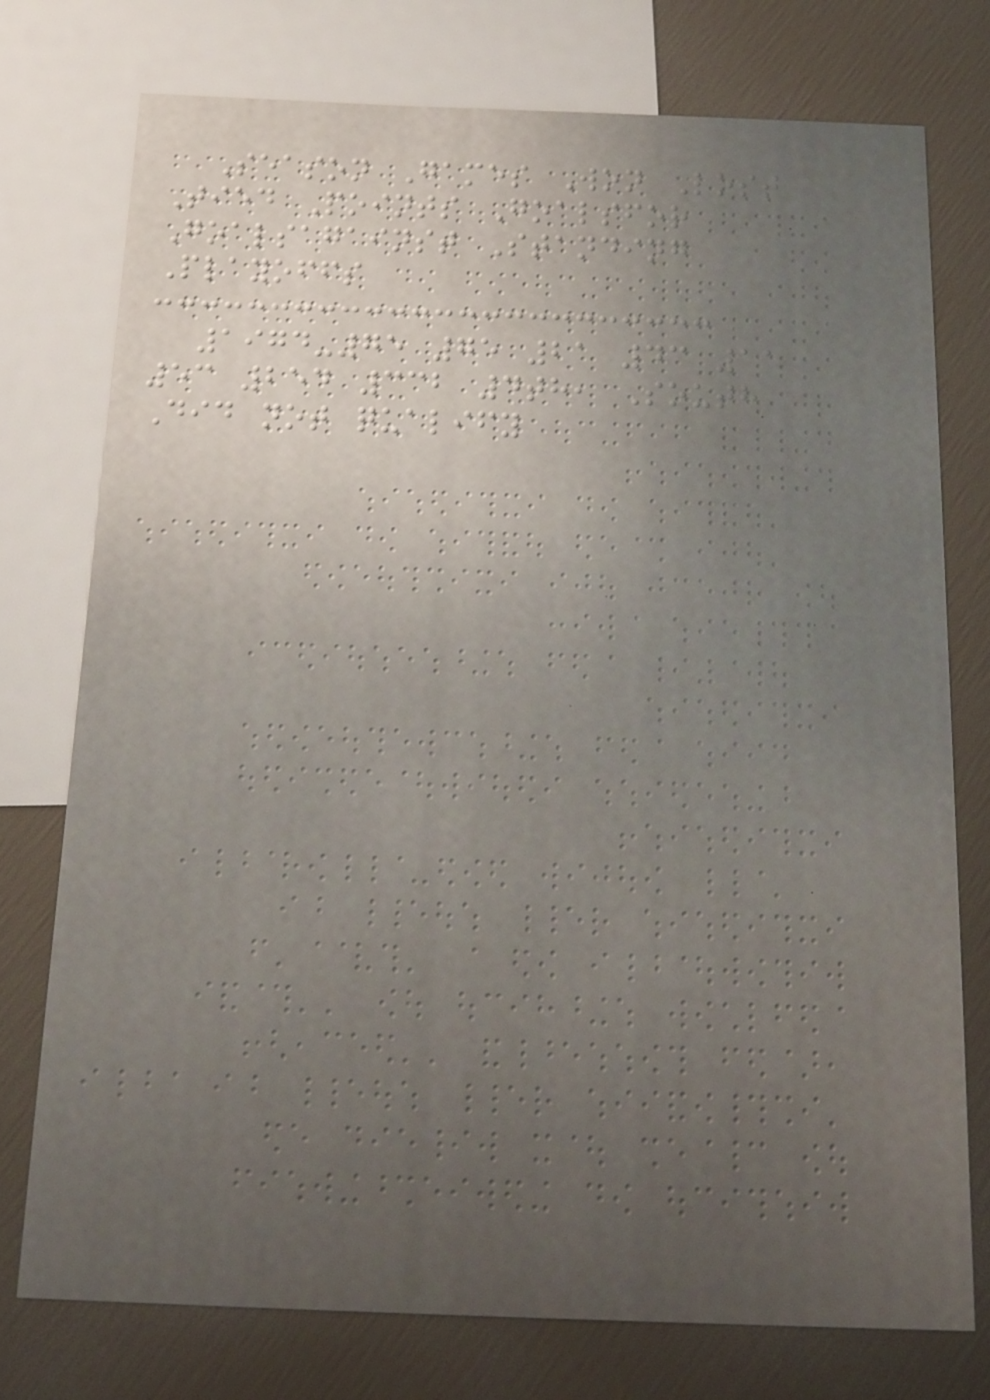Season Games Won Lost
Tied Points Goalsfor
Goalsagainst Standing
Playoffs
1974-75 75 21 43 11
53 254 332 4th, South
Did not qualify
